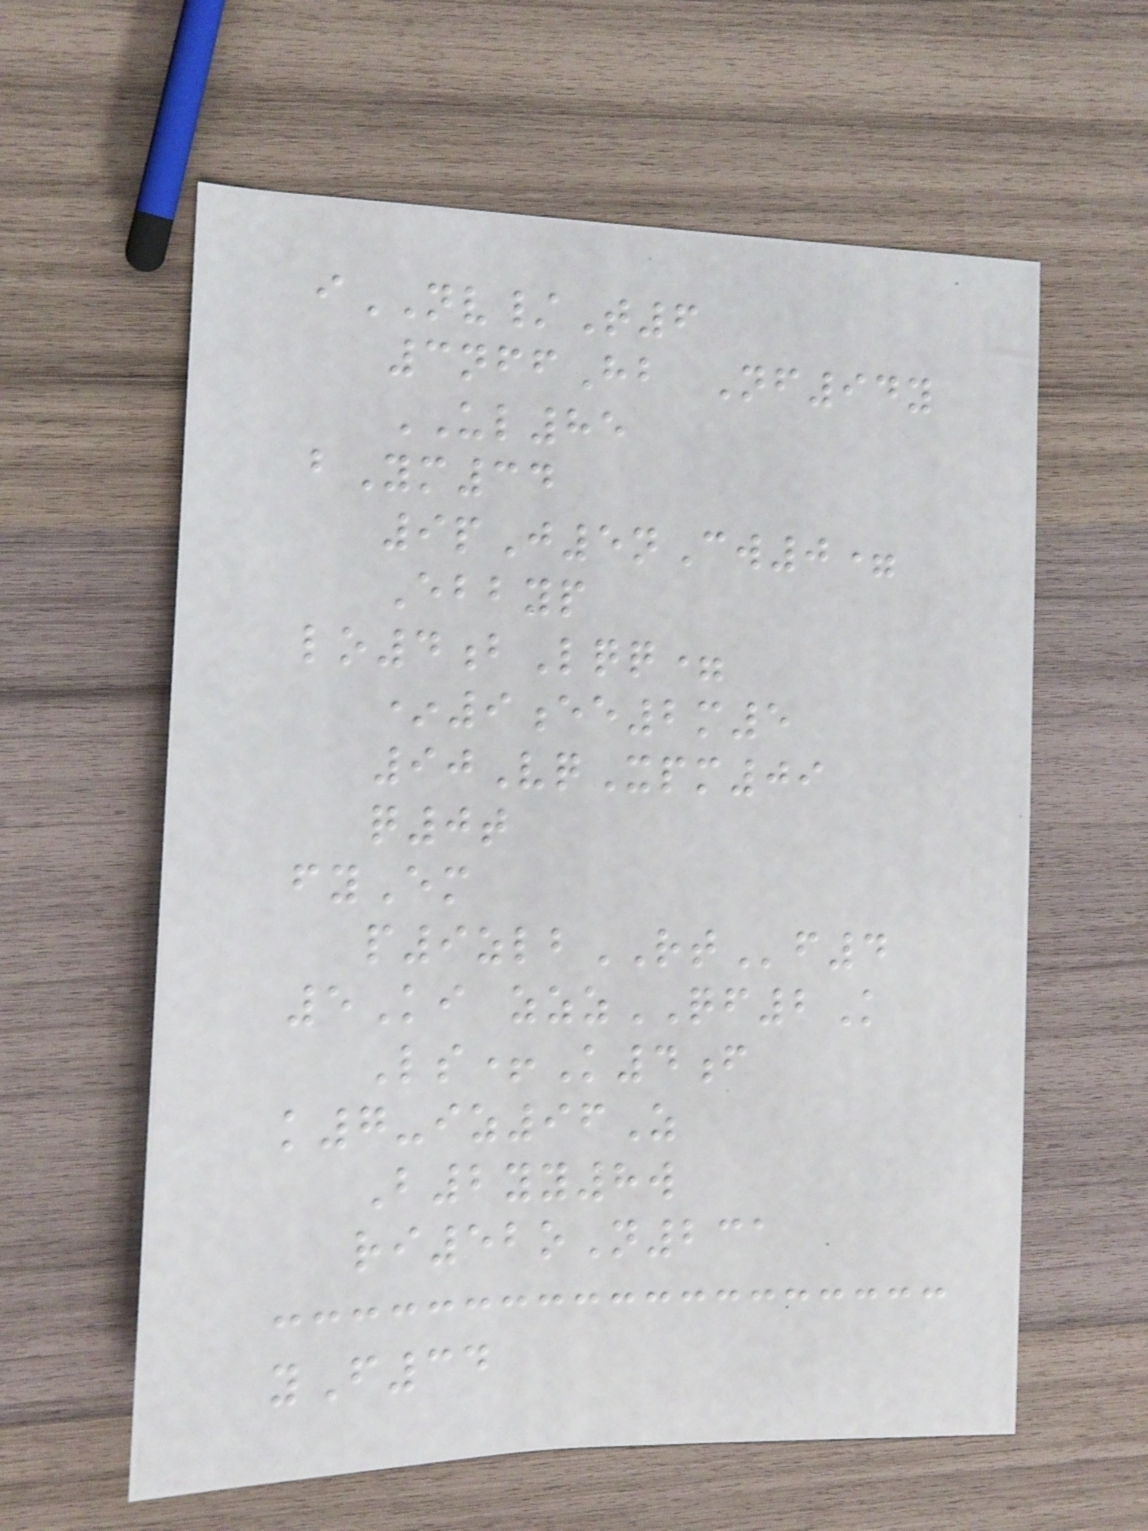iNV/T6
3nffHb Nf94y
UL85
bYm34
9pJ5nCw0=
Ebbyp
lo4bLqq=
*9ee2m5
90VqXpm09
q0t
fyEm
p9zlbRTf4
5Ki zzzQF2K
Ls+K4f
k7-iz96Z
B2yy8w
ri52oN231
yF34
